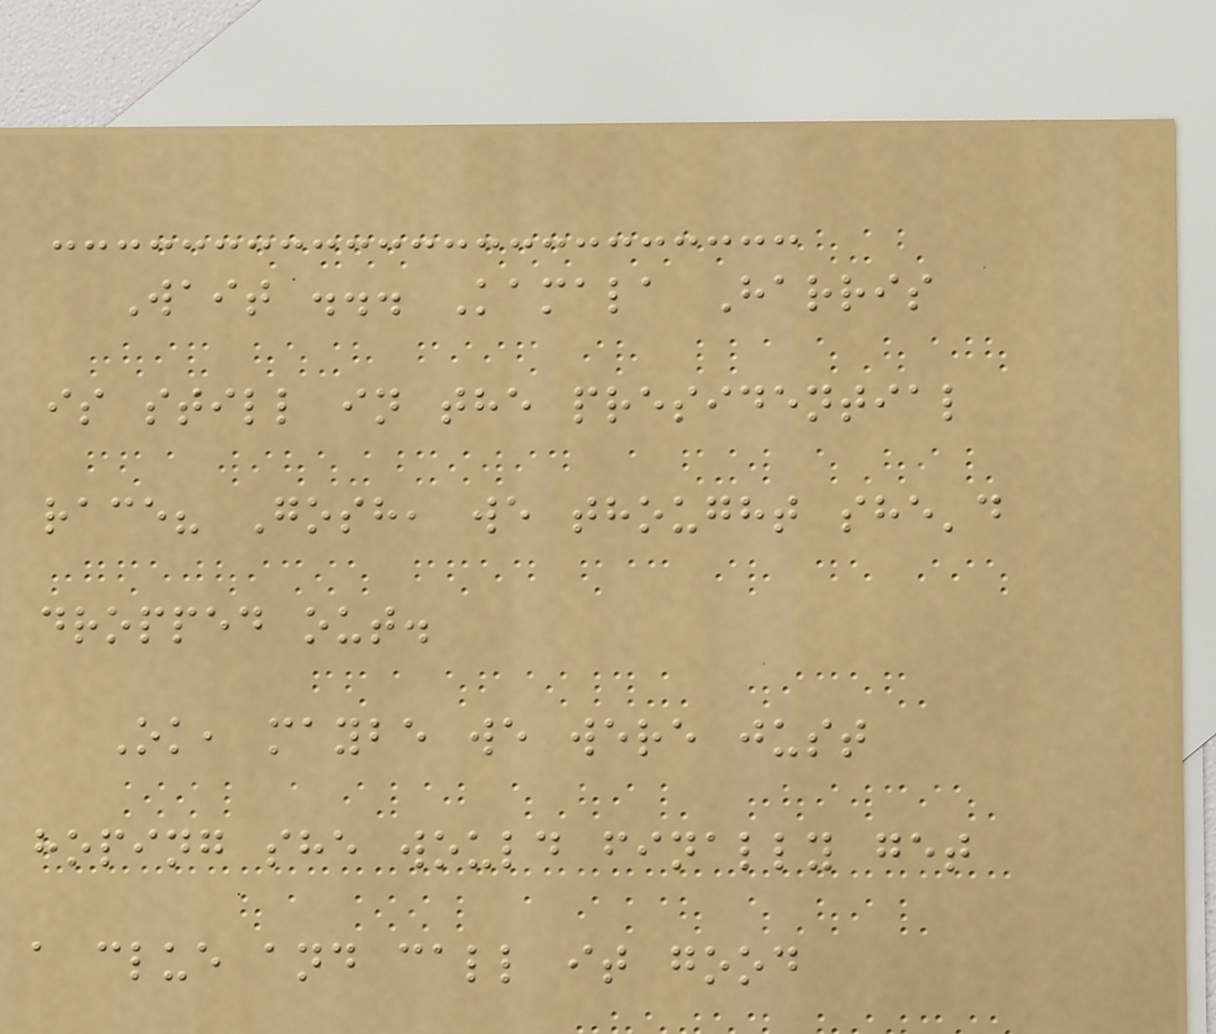Wait ... Kamala Harris
is still in the presidential
race? Gosh, we thought she'd
dropped out.
Ok, maybe we were just
hoping she would finally get
a clue and call it good
